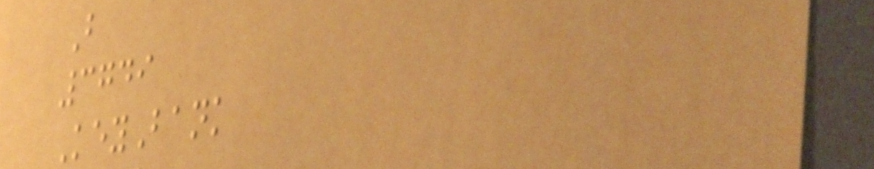B
3749
KeyBank
